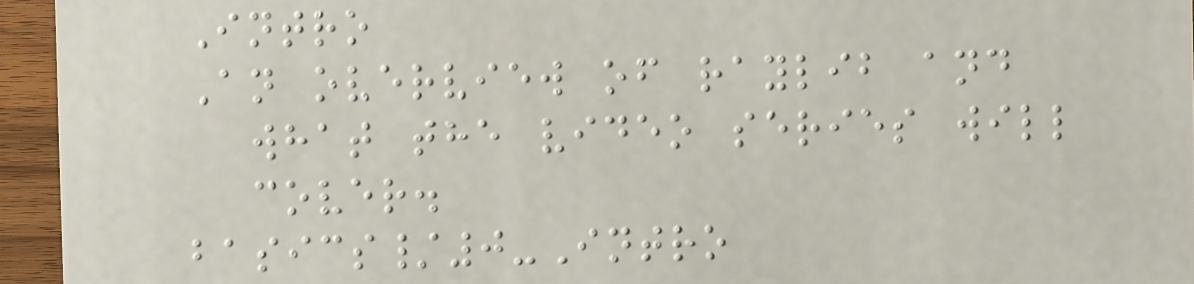Intro
An overview of raylib and
what the video series will
cover.
basics/0-Intro
